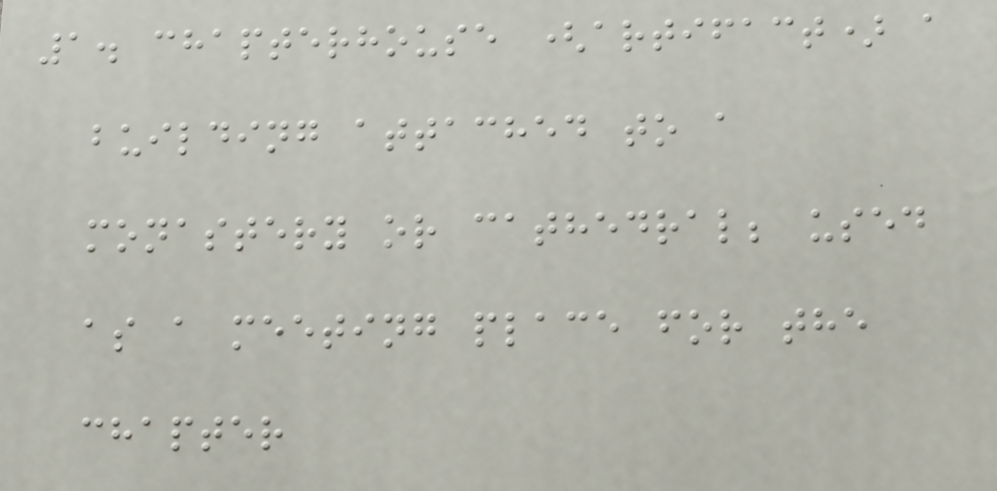1. chapterhouse (artifact) a
building attached to a
monastery or cathedral; used
as a meeting place for the
chapter
